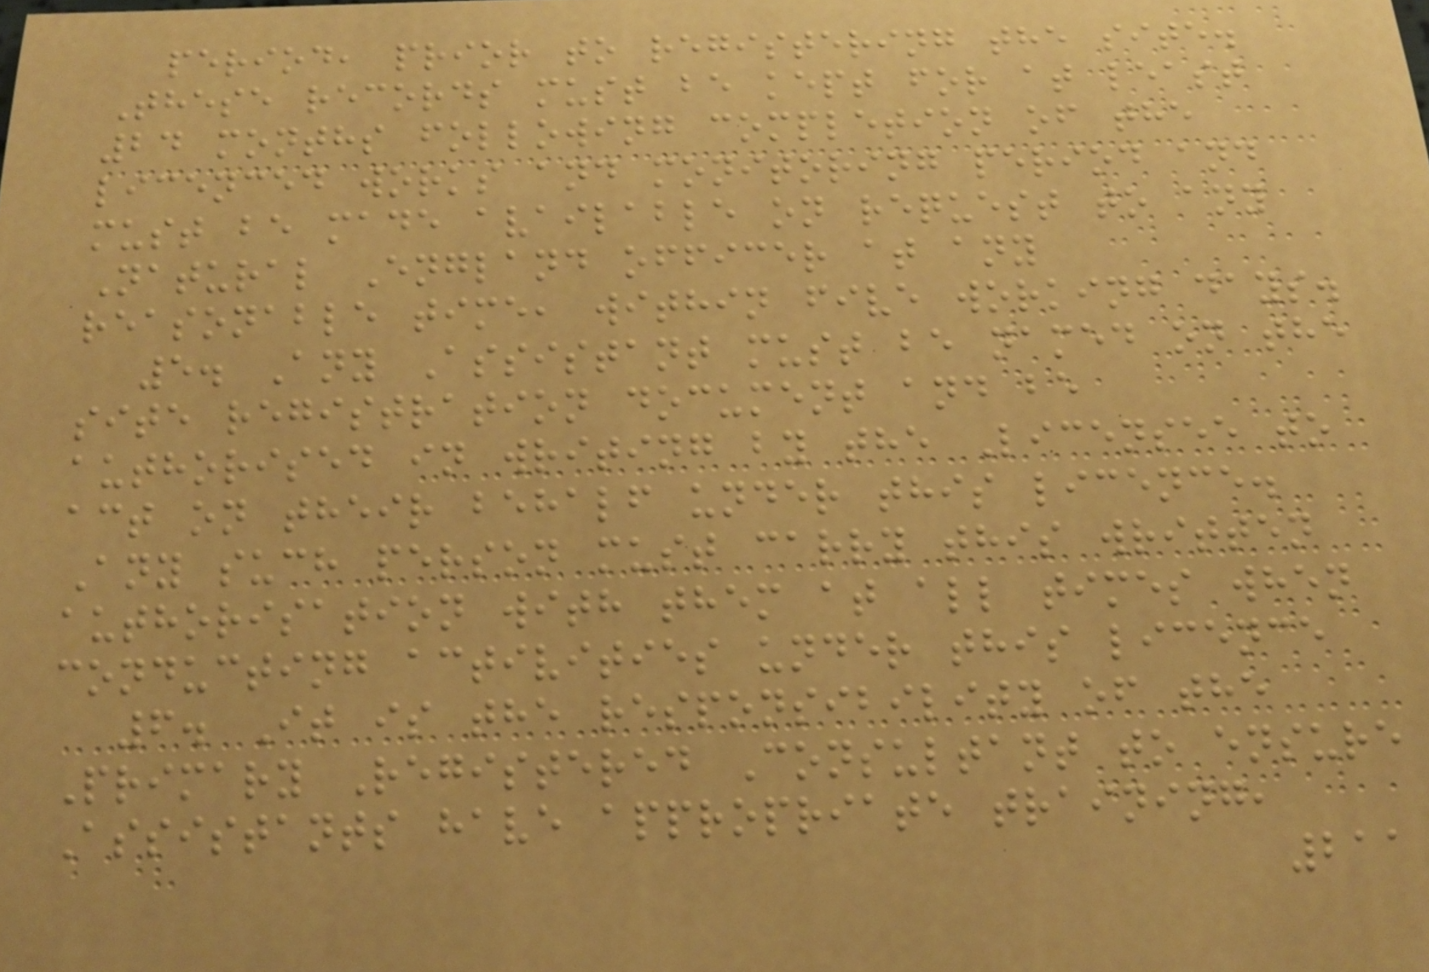period, prior to registering the site.
These records must be kept for at least
24 months following completion of the
licenced works and monitoring period and
must be made available on request to any
Natural England officer at any
reasonable time, within five working days.
5. Any Assistant must be named on the
site registration document and be
authorised in writing by the Licensee to
act on their behalf under this licence.
Any such person must carry this written
authorisation with them at all times when
conducting activities under this licence
6. It is the responsibility of the
Primary Registered Consultant to ensure
Assistants have appropriate training,
211
